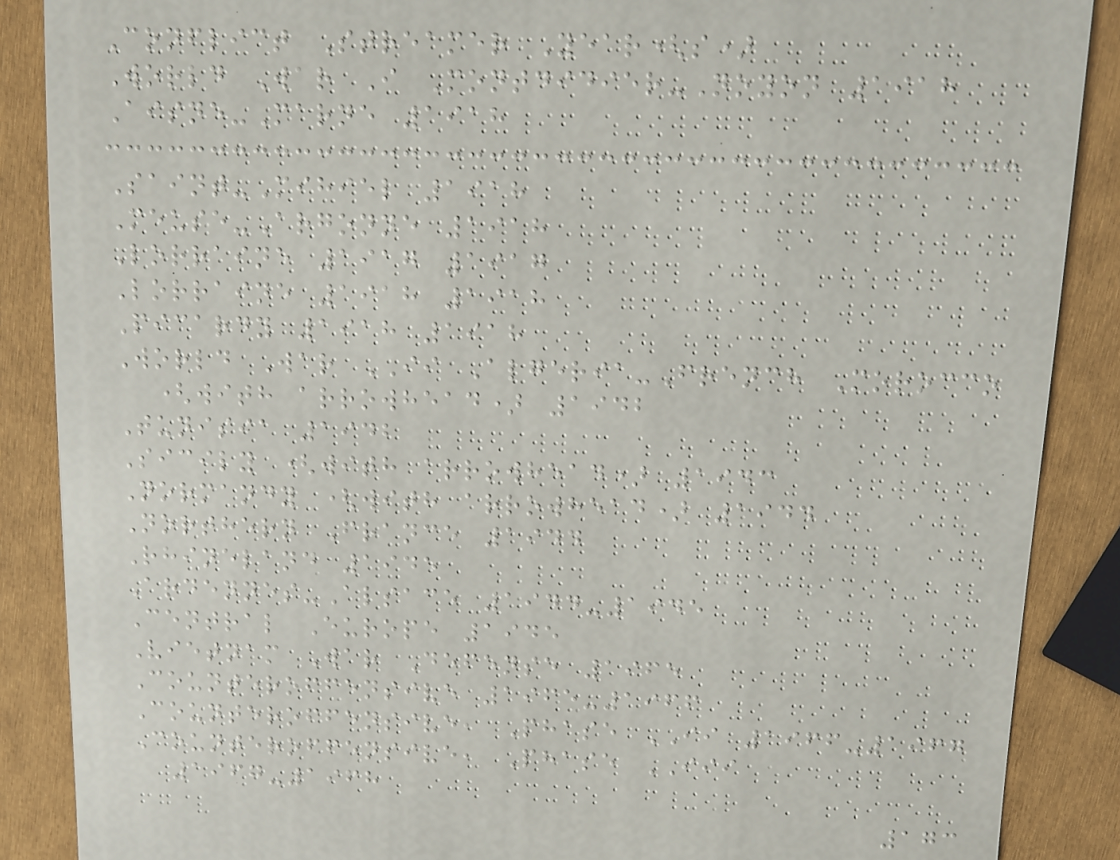Conflict Streamer Year(s)
World War I Montdidier-Noyon 1918
Aisne-Marne 1918
Saint-Mihiel 1918
Meuse-Argonne 1918
Lorraine 1917 1917
Lorraine 1918 1918
Picardy 1918 1918
World War II Algeria-French Morocco
(with arrowhead) 1942
Tunisia 1942
Sicily (with arrowhead) 1943
Normandy (with arrowhead) 1944
Northern France 1944
Rhineland 1945
Ardennes-Alsace 1944-1945
Central Europe 1945
Vietnam War Defense 1965
Counteroffensive 1965-1966
Counteroffensive, Phase II 1966-1967
Counteroffensive, Phase III
1967-1968
173
